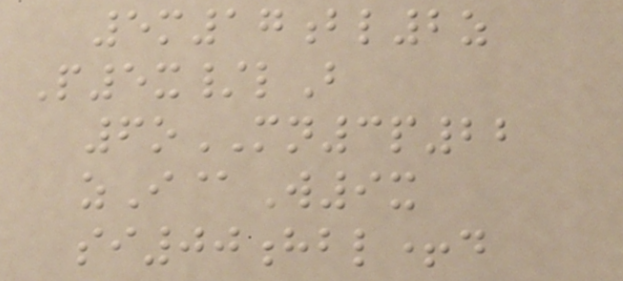5m17bl2z
P5x/lB
6oMN3p22
zI@W9x
si00hbl+d
